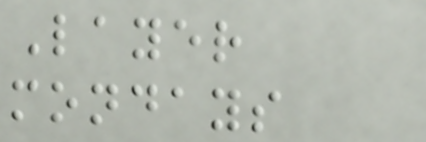Layer
mondays
